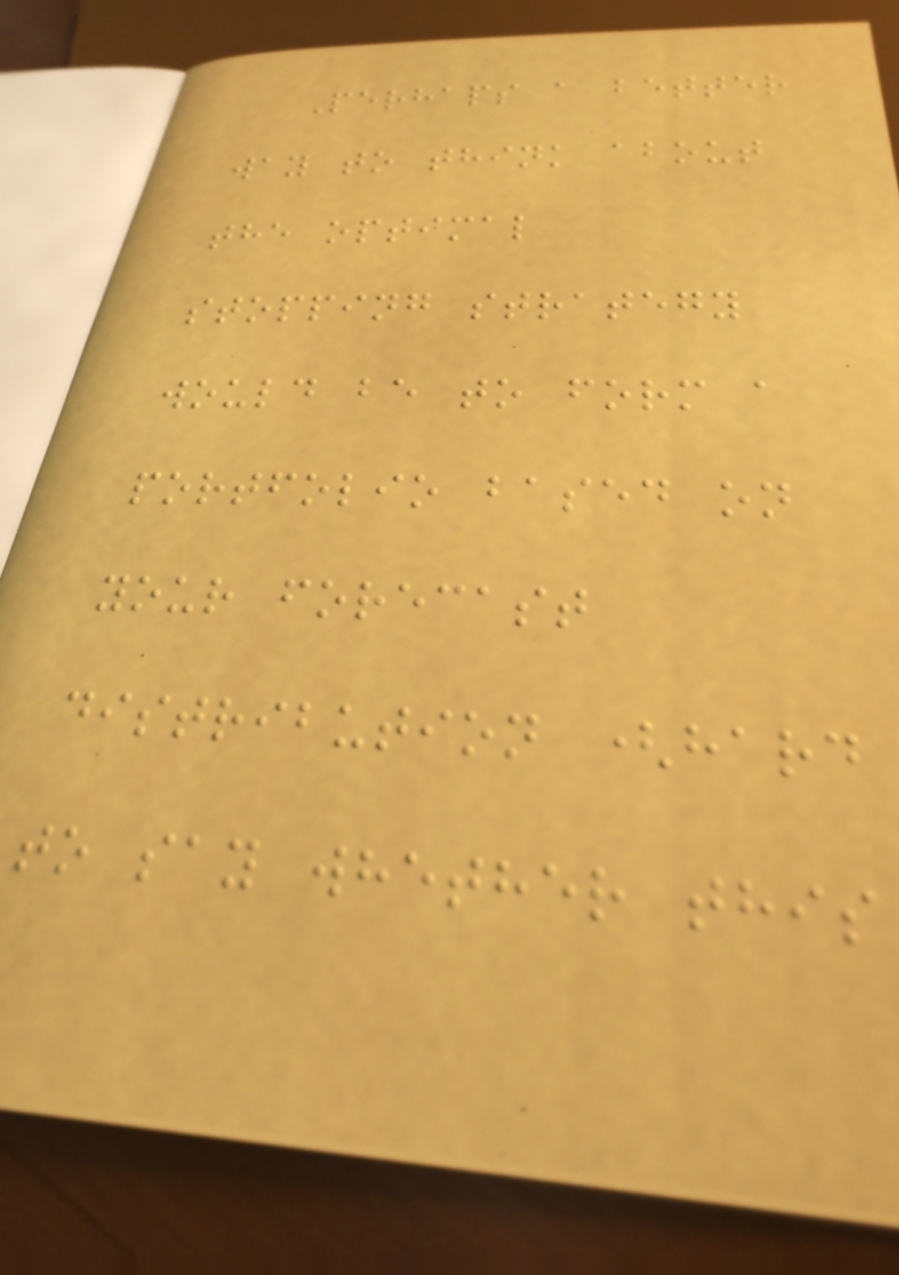Perhaps a better
way to think about
the optimal
stopping strategy
would be to form a
portfolio based on
your forecast
distribution (hard
to say whether this
